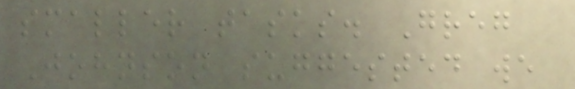smaller tasks. Greg
Johnson suggested we
